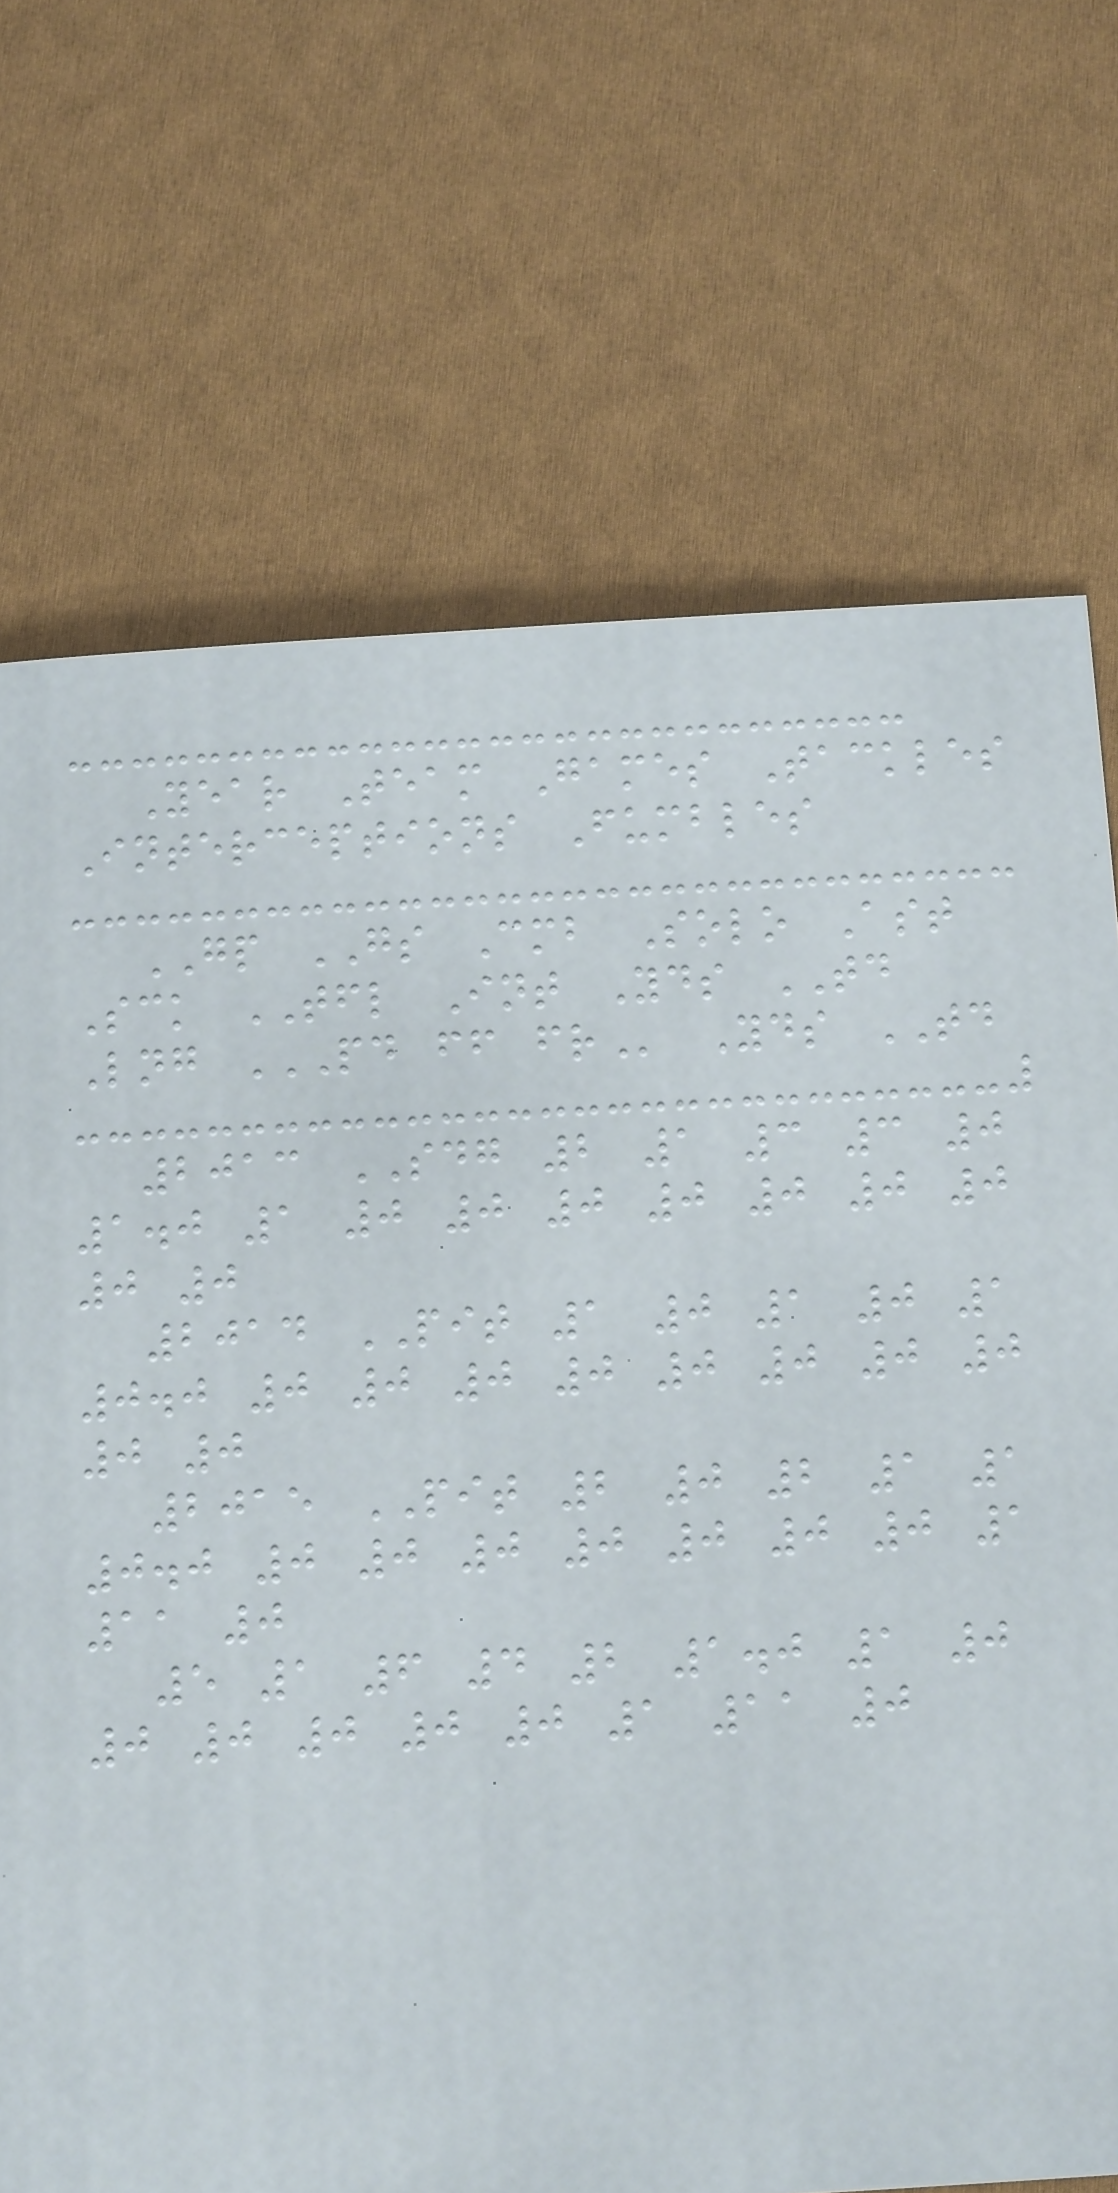Year Team Games Tackles
Interceptions Fumbles
GP GS Cmb Solo Ast
Sck TFL Int Yds TD
Lng PD FF FR Yds TD
2013 SDG 2 1 3 3 0
1.0 1 0 0 0 0 0 0 0
0 0
2014 PIT 1 0 1 0 1
0.0 0 0 0 0 0 0 0 0
0 0
2015 PIT 2 0 2 1 1
0.0 0 0 0 0 0 0 0 1
11 0
5 1 6 4 2 1.0 1 0
0 0 0 0 0 1 11 0
